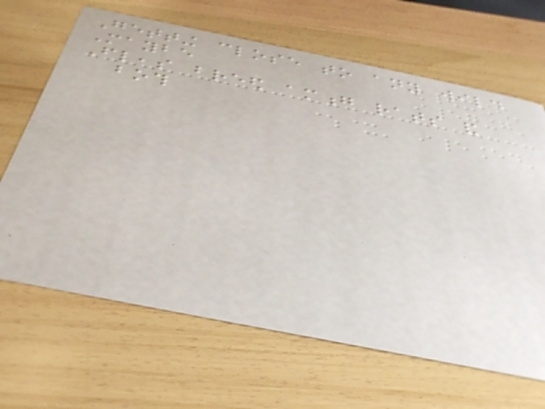Getting close to any wild
Maybe
Fleas breed among rats and
both
